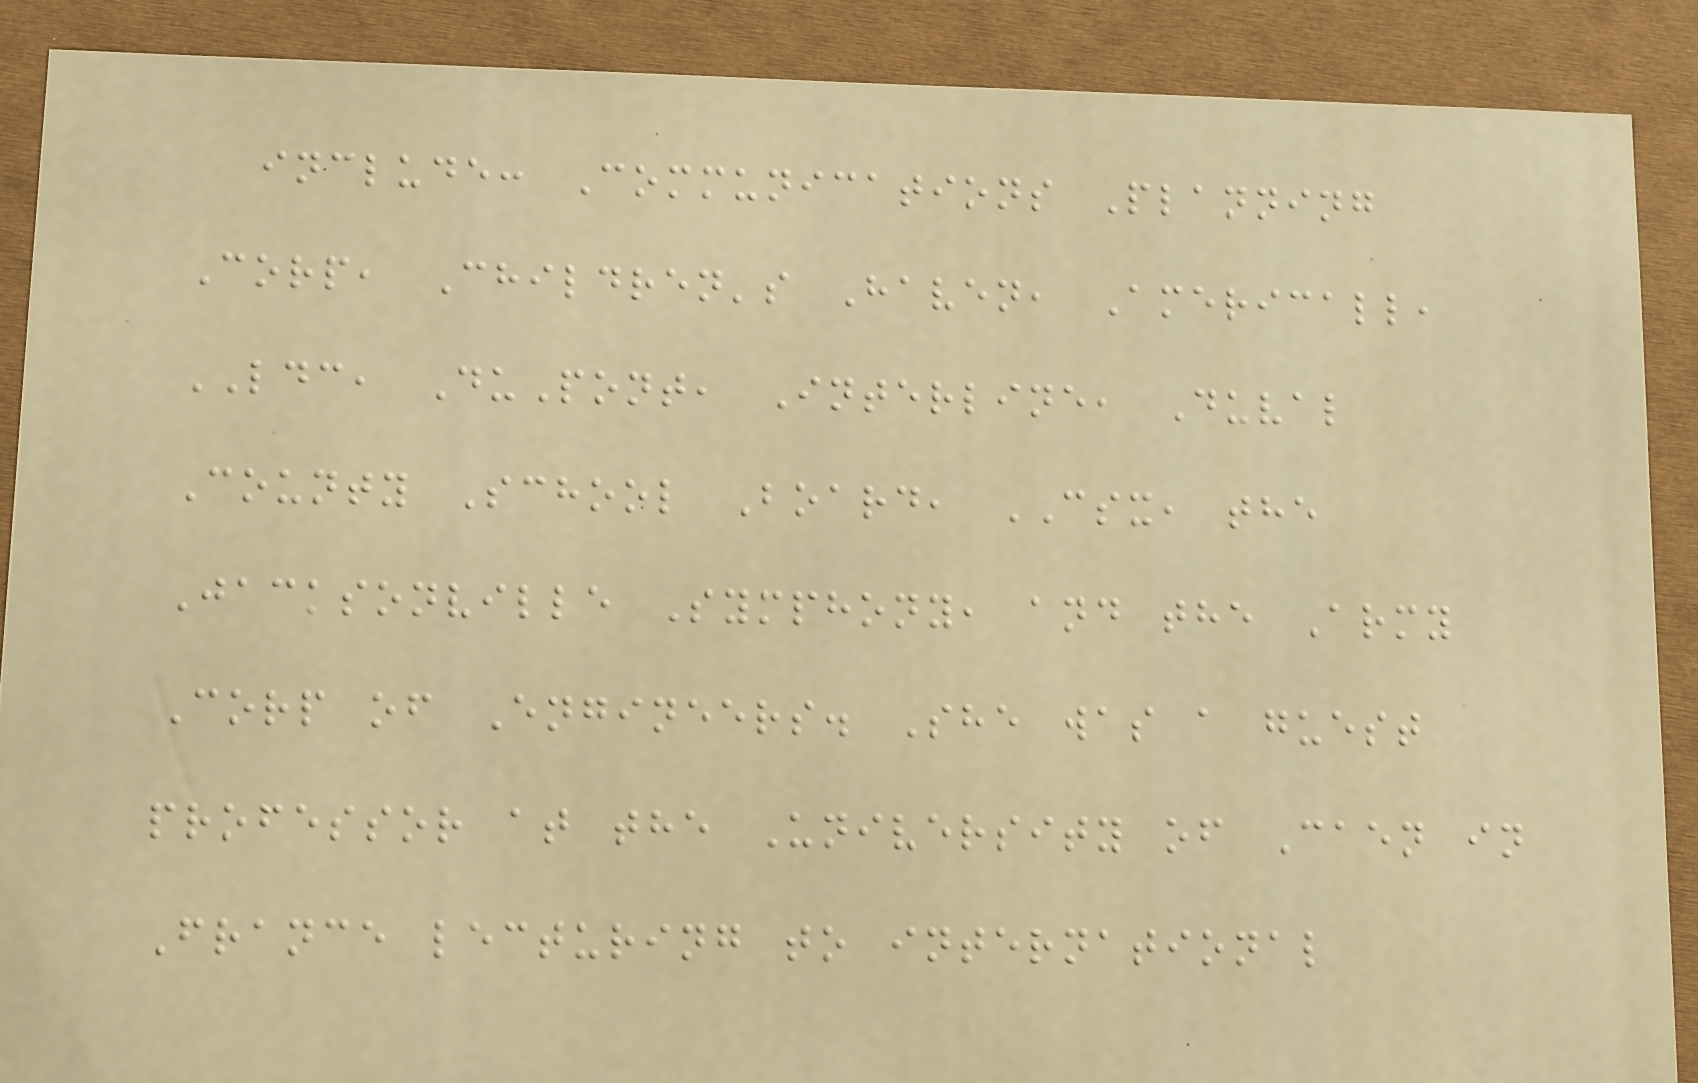include: Communications Planning
Corp, Children's Haven, Americall,
LDC, DuPont, Interline, Duval
County School Board, CSX, the
Jacksonville Symphony, and the Army
Corp of Engineers. She was a guest
professor at the University of Caen in
France lecturing to international
